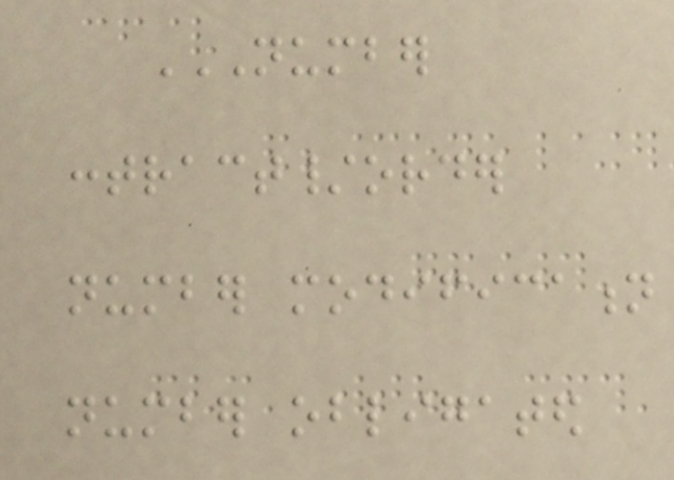NUMBER
CONTRACT/ORDER
NUMBER MODIFICATION
NUMBER OBLIGATED
